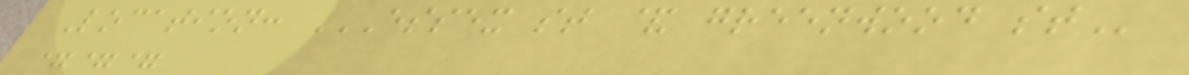Location: ESSEX ST & GREENWOOD ST
===
